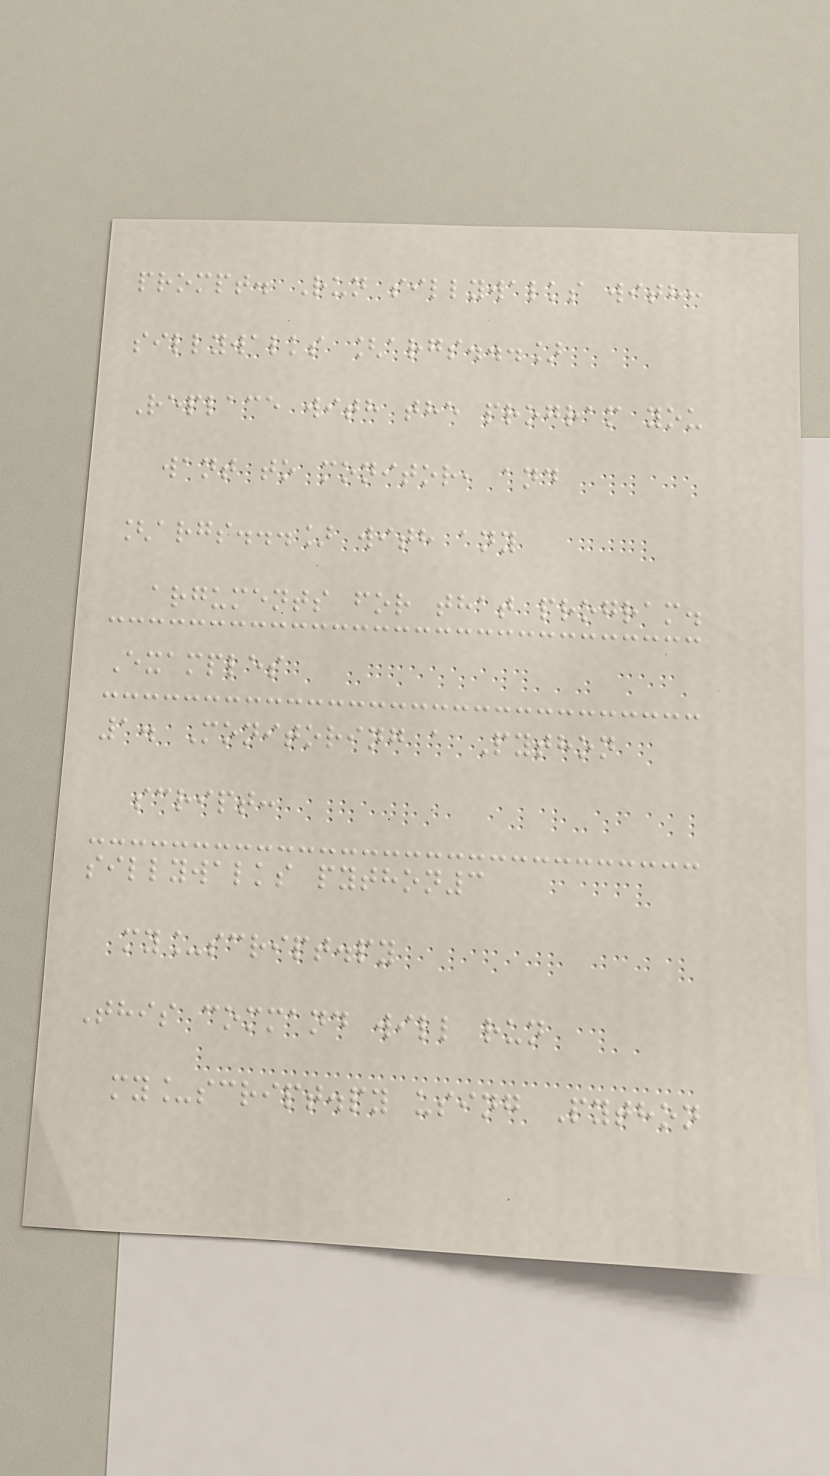prompt. Run sillywalks with:
sillywalks [args...]
Replace with the program you
want to monitor, and
[args...] with any
arguments for that program.
Examples
1. Monitoring a Python
script:
sillywalks python3
my_script.py
This command will run
my_script.py using Python
